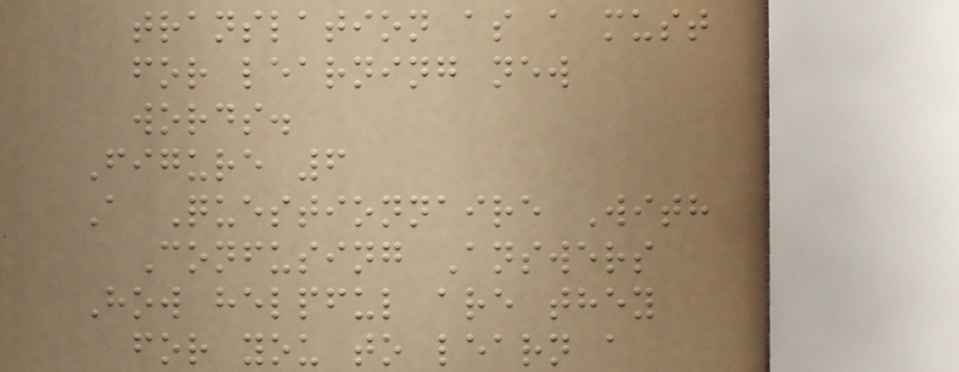translation as a must
for learning new
words.
Figure 6
A Questionnaire With
Confusing Answers
How helpful are they
for you to learn a
